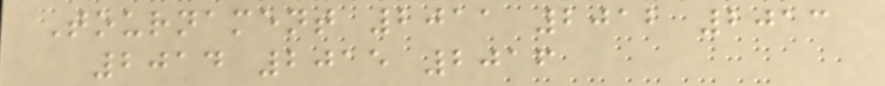Tournament 2011 2012 2013
2014 2015 2016
